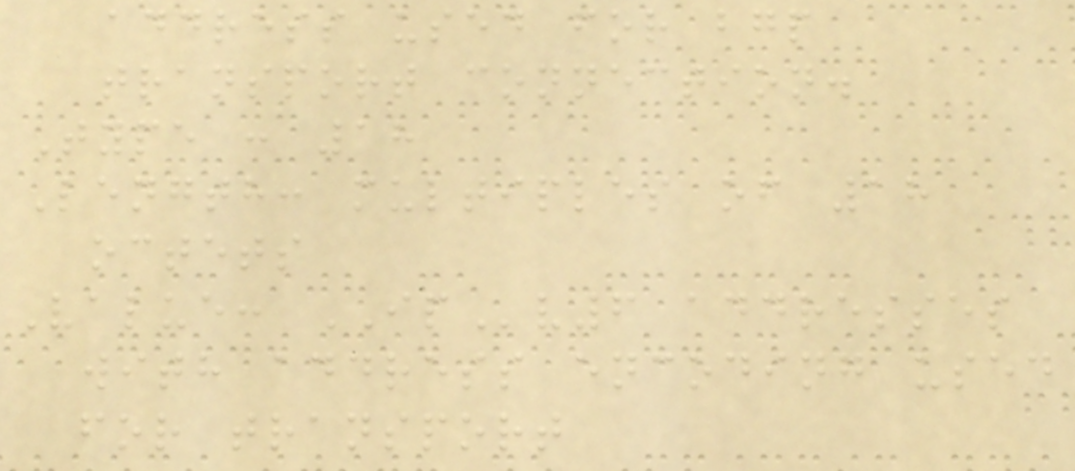address used for bgp
transport connection.
Type : 18
Length: multiples of 18
octets
Value: IPv6 addresses
with address encoding used
for transport
